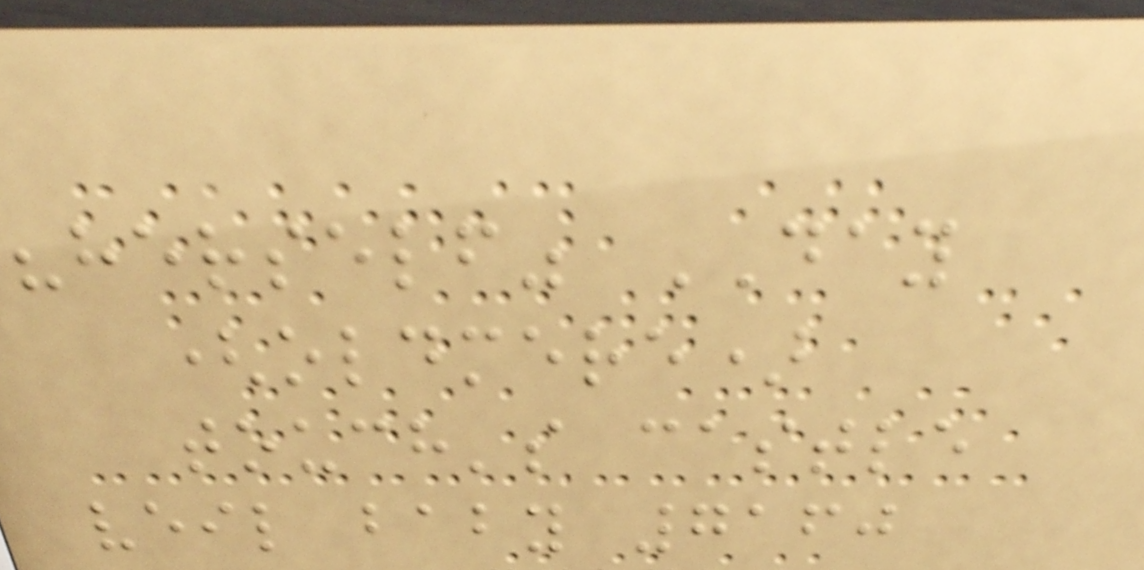"herself" DAY
(oldmere)
touch's castle
veil baby 7160
